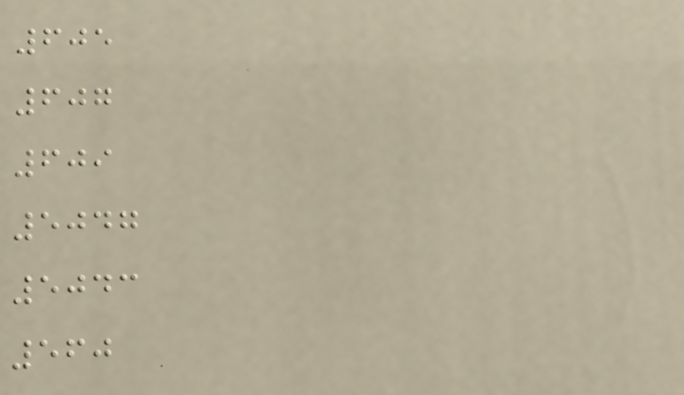605
607
609
5047
5043
560
